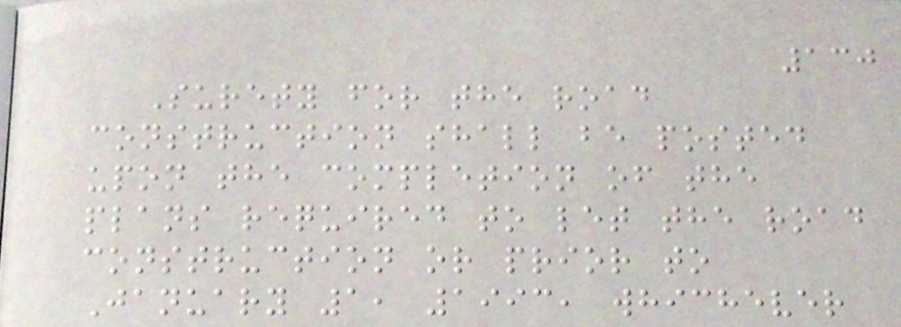130
Surety for the road
construction shall be posted
upon the completion of the
plans required to let the road
construction or prior to
January 1, 1993, whichever
